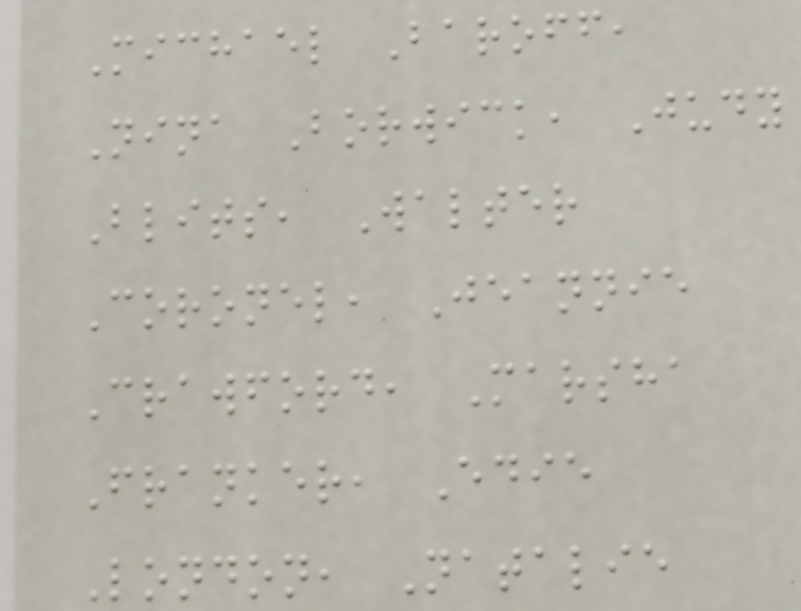Michael Baroff,
Nina Borwick, Judy
Blits, Walter
Coronel, Jeannie
Crawford, Marsha
Franker, Edie
London, Natalie
